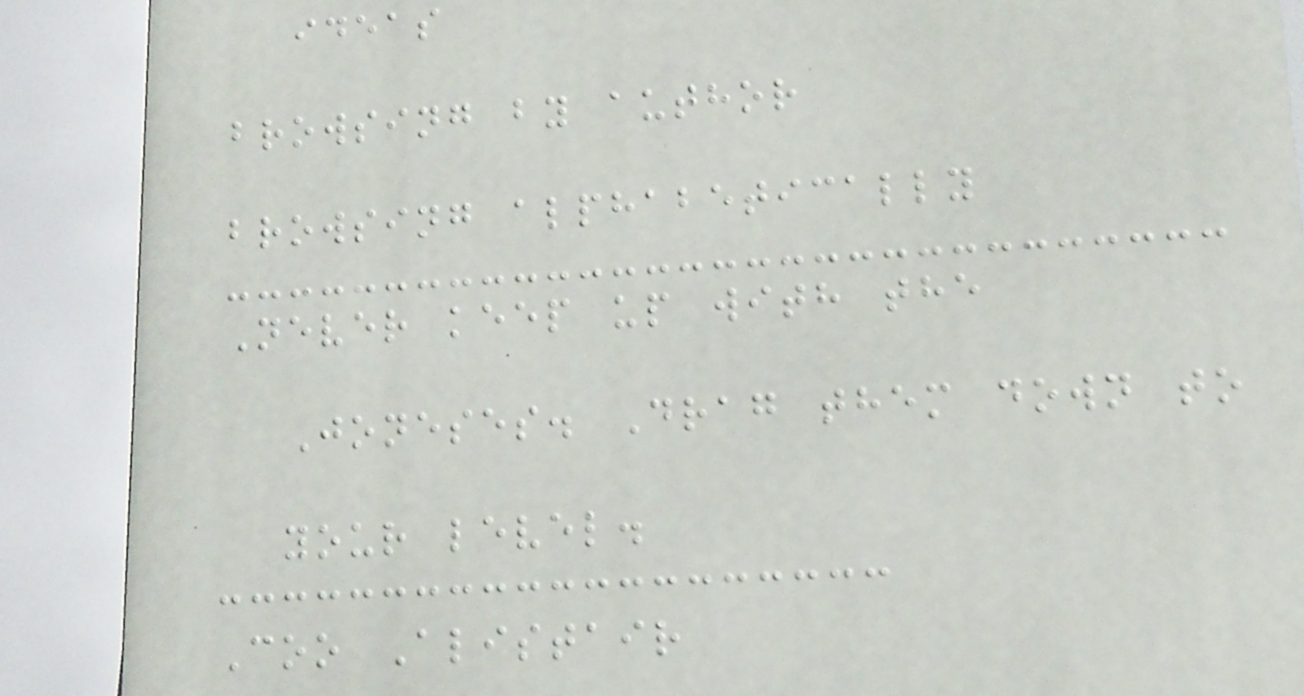ideas
browsing by author
browsing alphabetically
Never keep up with the
Joneses. Drag them down to
your level.
Coo Alistair
